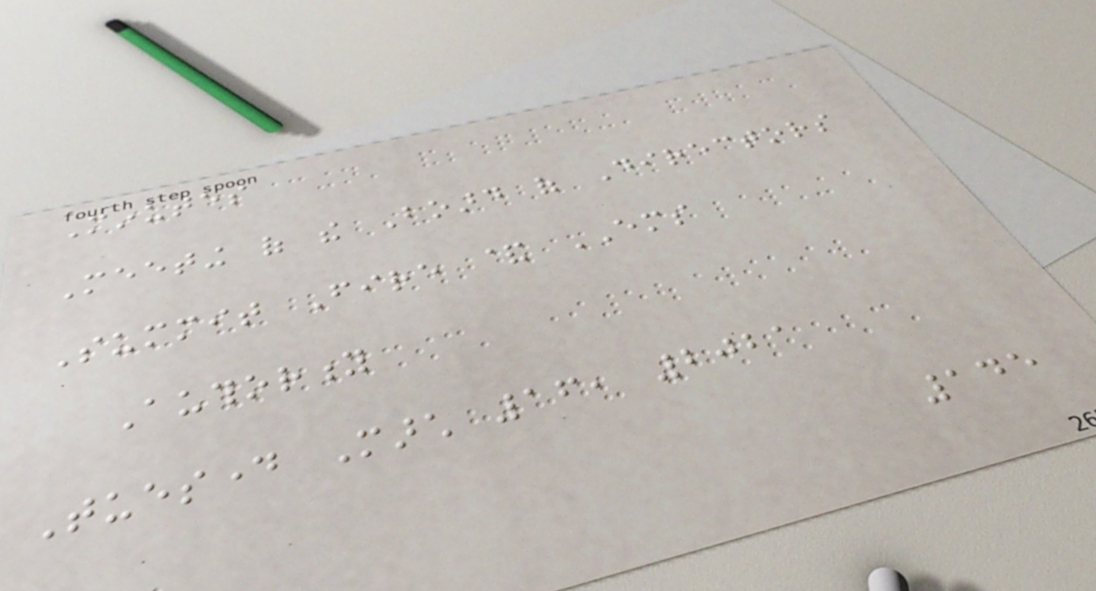Minutes
Meeting of the Board of Directors
Summit Fire & EMS
Authority
Tuesday March 16, 2021
145
